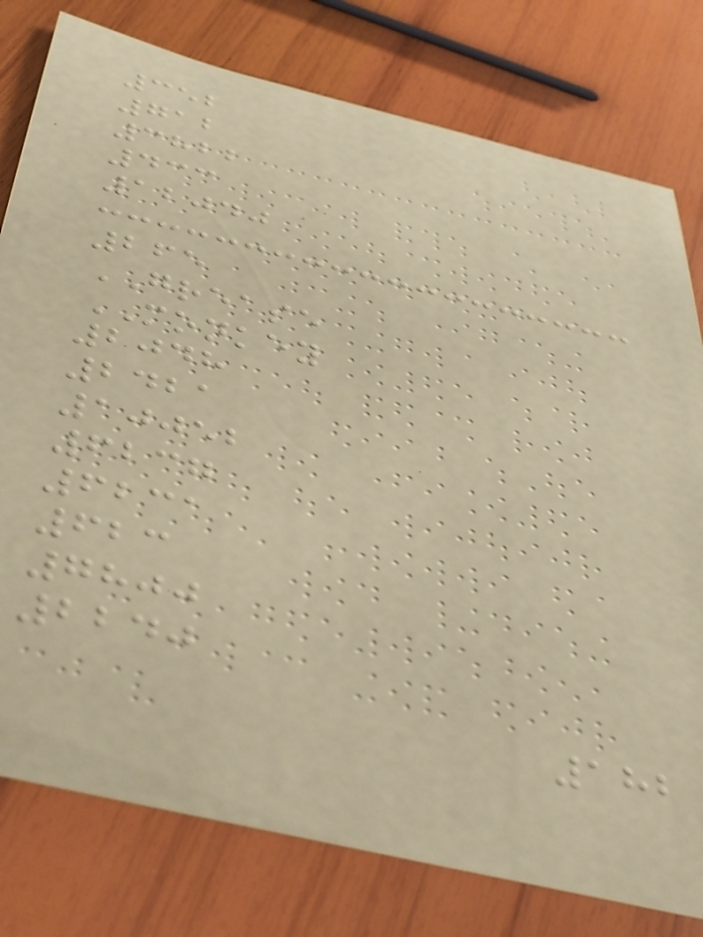352
712
3822
433
12040
265
GREASE
MONKEY
2048
2421
10052
6237
6231
623
7800
2240
182
